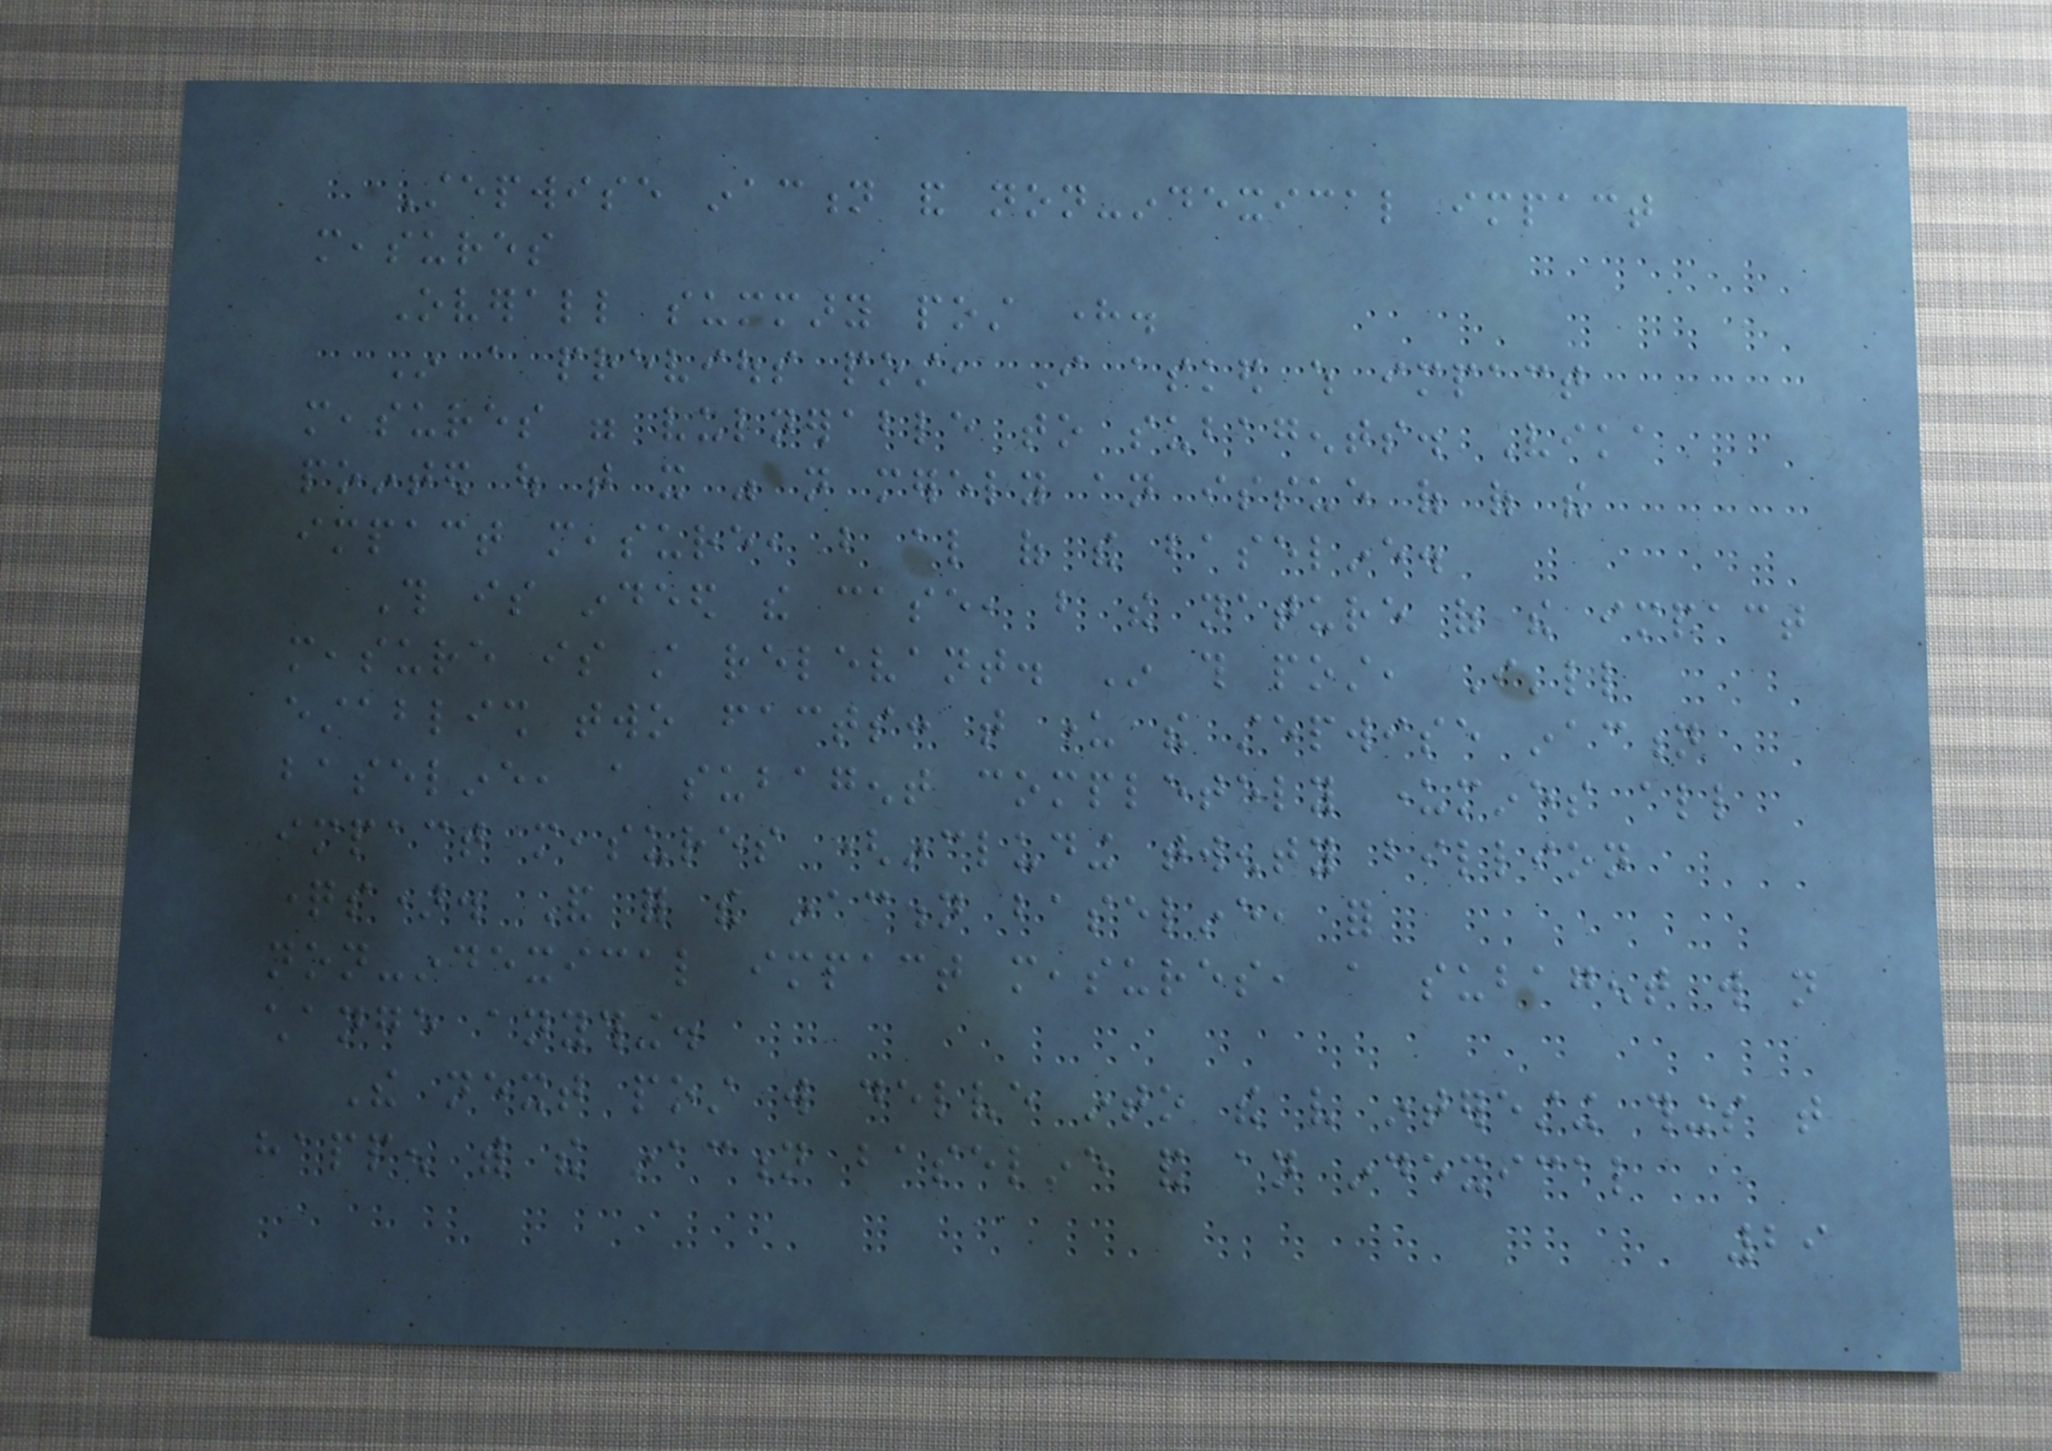Stepwise inaction and non-indexical impact
measures
Overall summary post here.
In a previous post, I asked which impact
measures were vulnerable to subagents. Vika
pointed out that it was not merely an issue of of the
impact measure, but also of the baseline.
This is indeed the case, but the nature of the impact
measure is still relevant. In this post, I'll
establish two facts: that under the stepwise inaction
baseline, a subagent completely undermines all
impact measures (including twenty billion
questions). And for the inaction baseline, for
non-indexical impact measures, a subagent will not
change anything.
The next post will delve into the very interesting things that
happen with the inaction baseline and an indexical
29
